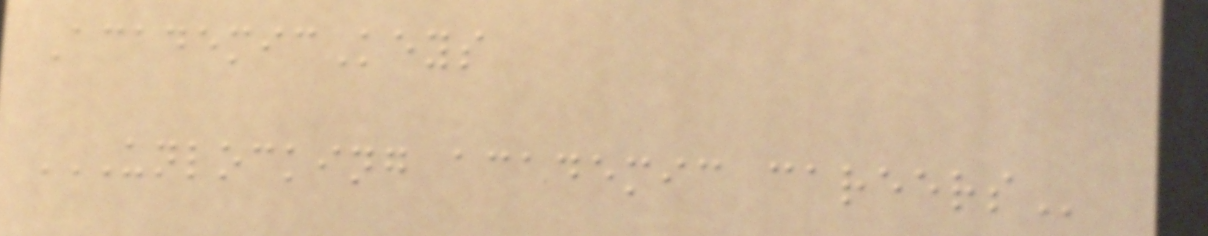AcademicKeys
UNLOCKING ACADEMIC CAREERS
